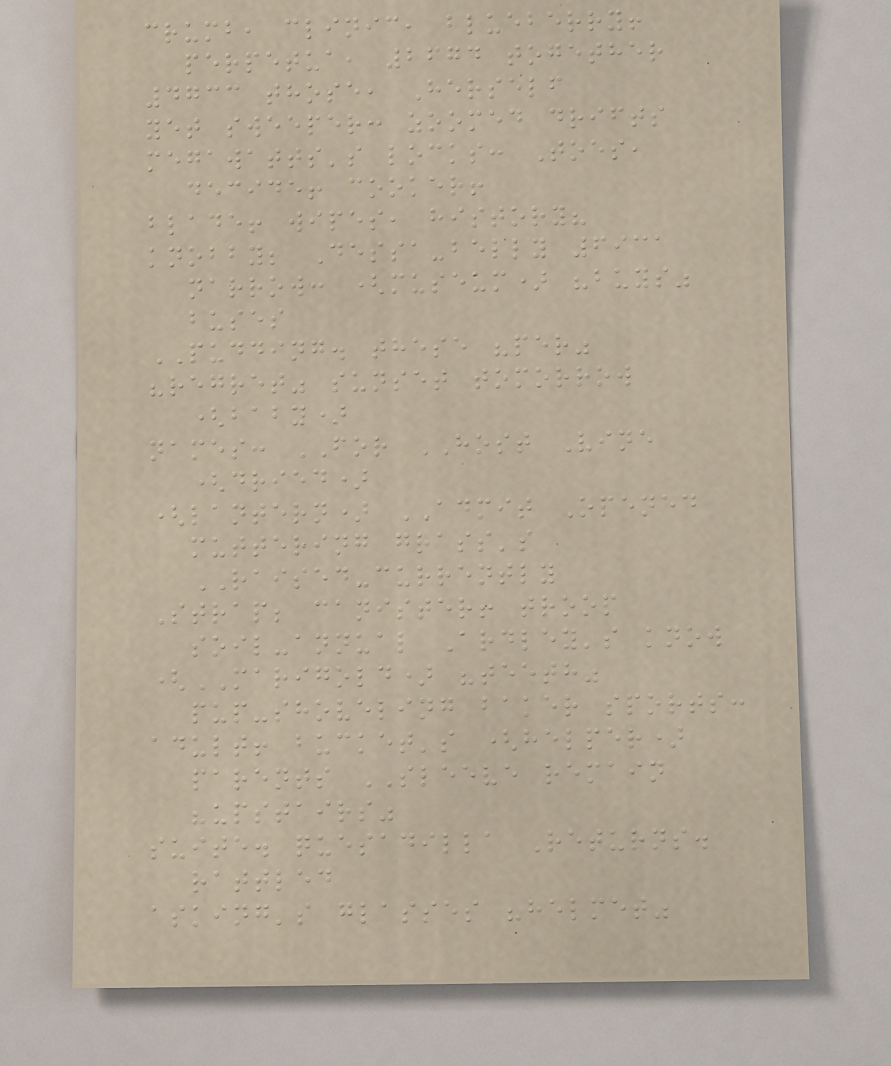crumb, clinic, blueberry!
perpetua, 2674 together
4733 those, Herself
yet sweeper: zoomed drifts
megawatts's locks: Toes,
decide! cooker!
blade! wipes, history?
knobby; Dessa-belly 6931
narrow: (museum) "buys"
buses
PUDDING. these "per"
"regret" sunset tomorrow
(baby)
names: FOR HOST Vine
(dried)
(lantern) ADMIT Opened
muttering grass's
RAISED-currently
Strap; canister! troop
soil-annual Ardley's know
(MARIGOLD) "teeth"
pup-shoveling baker sports:
adult! bucket's (helper)
parents SLEEVE remain
"upstairs"
suite. quesadilla Returns.
rattled
asking's glasses "helmet"
